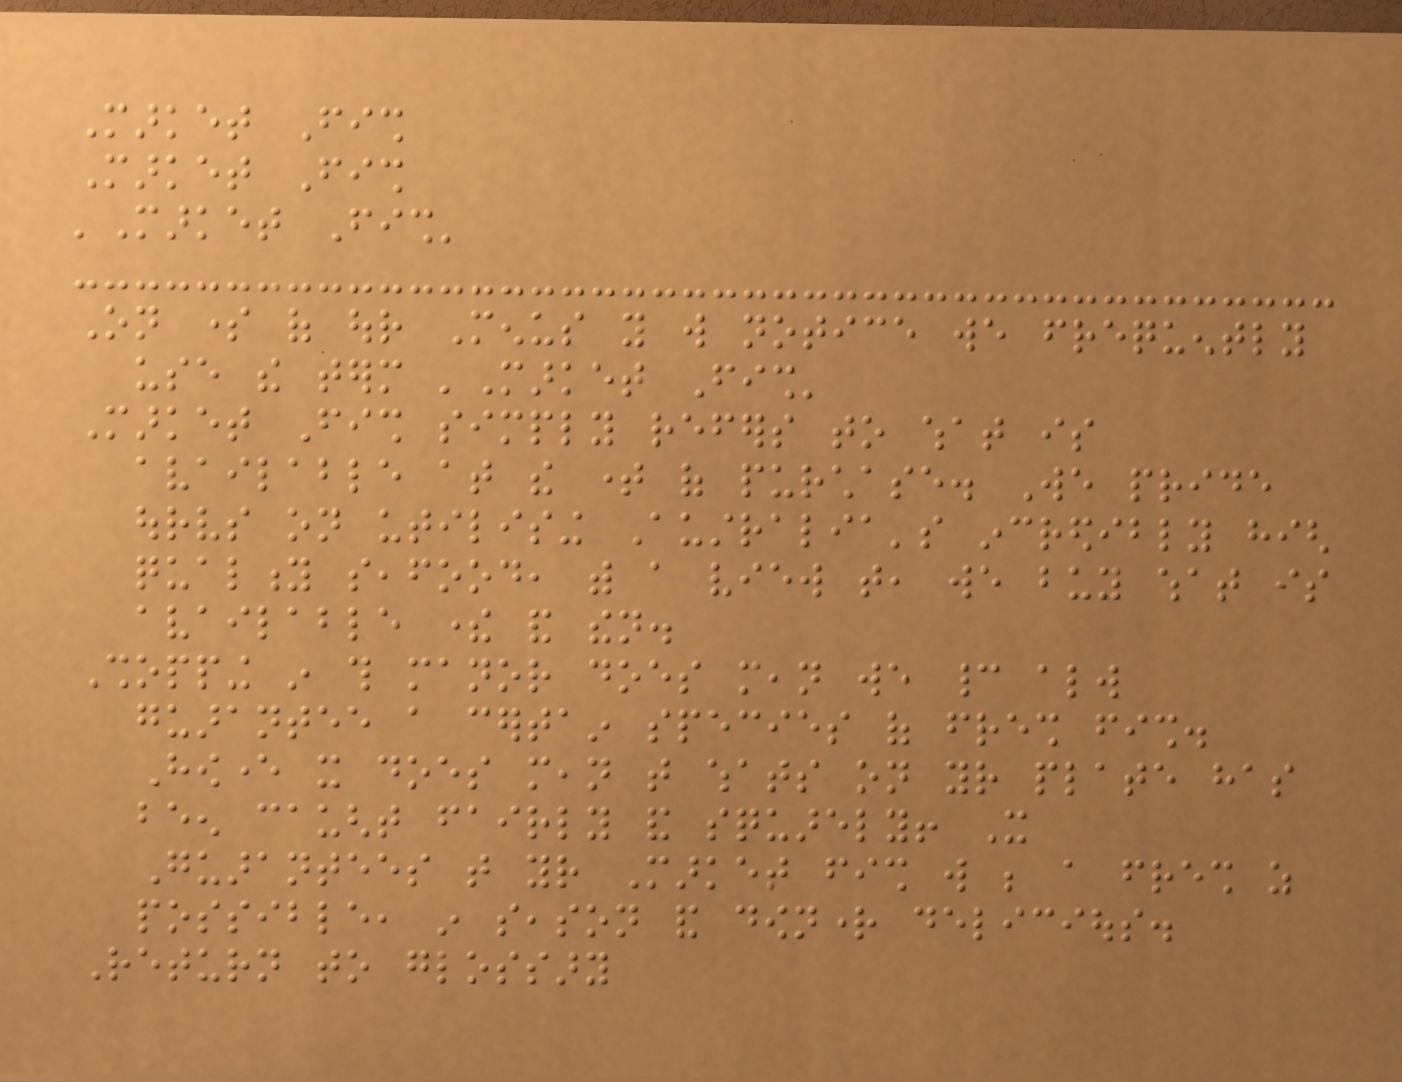Market Fish
Market Fish
'Market Fish'
On some of our Menus you will notice we frequently
use the term 'Market Fish'
Market Fish simply refers to what is
available at the time of purchase. We pride
ourselves on utilising Australia's incredibly high
quality seafood, with a view that, we buy what is
available there and then.
Shopping in this manor does mean we cannot always
guarantee a certain species of fresh fish.
However it does mean that whats on your plate has
been caught fairly and squarely! It
Guarantees that your Market fish will be a fresh as
possible, in season and downright delicious.
Return to glossary
